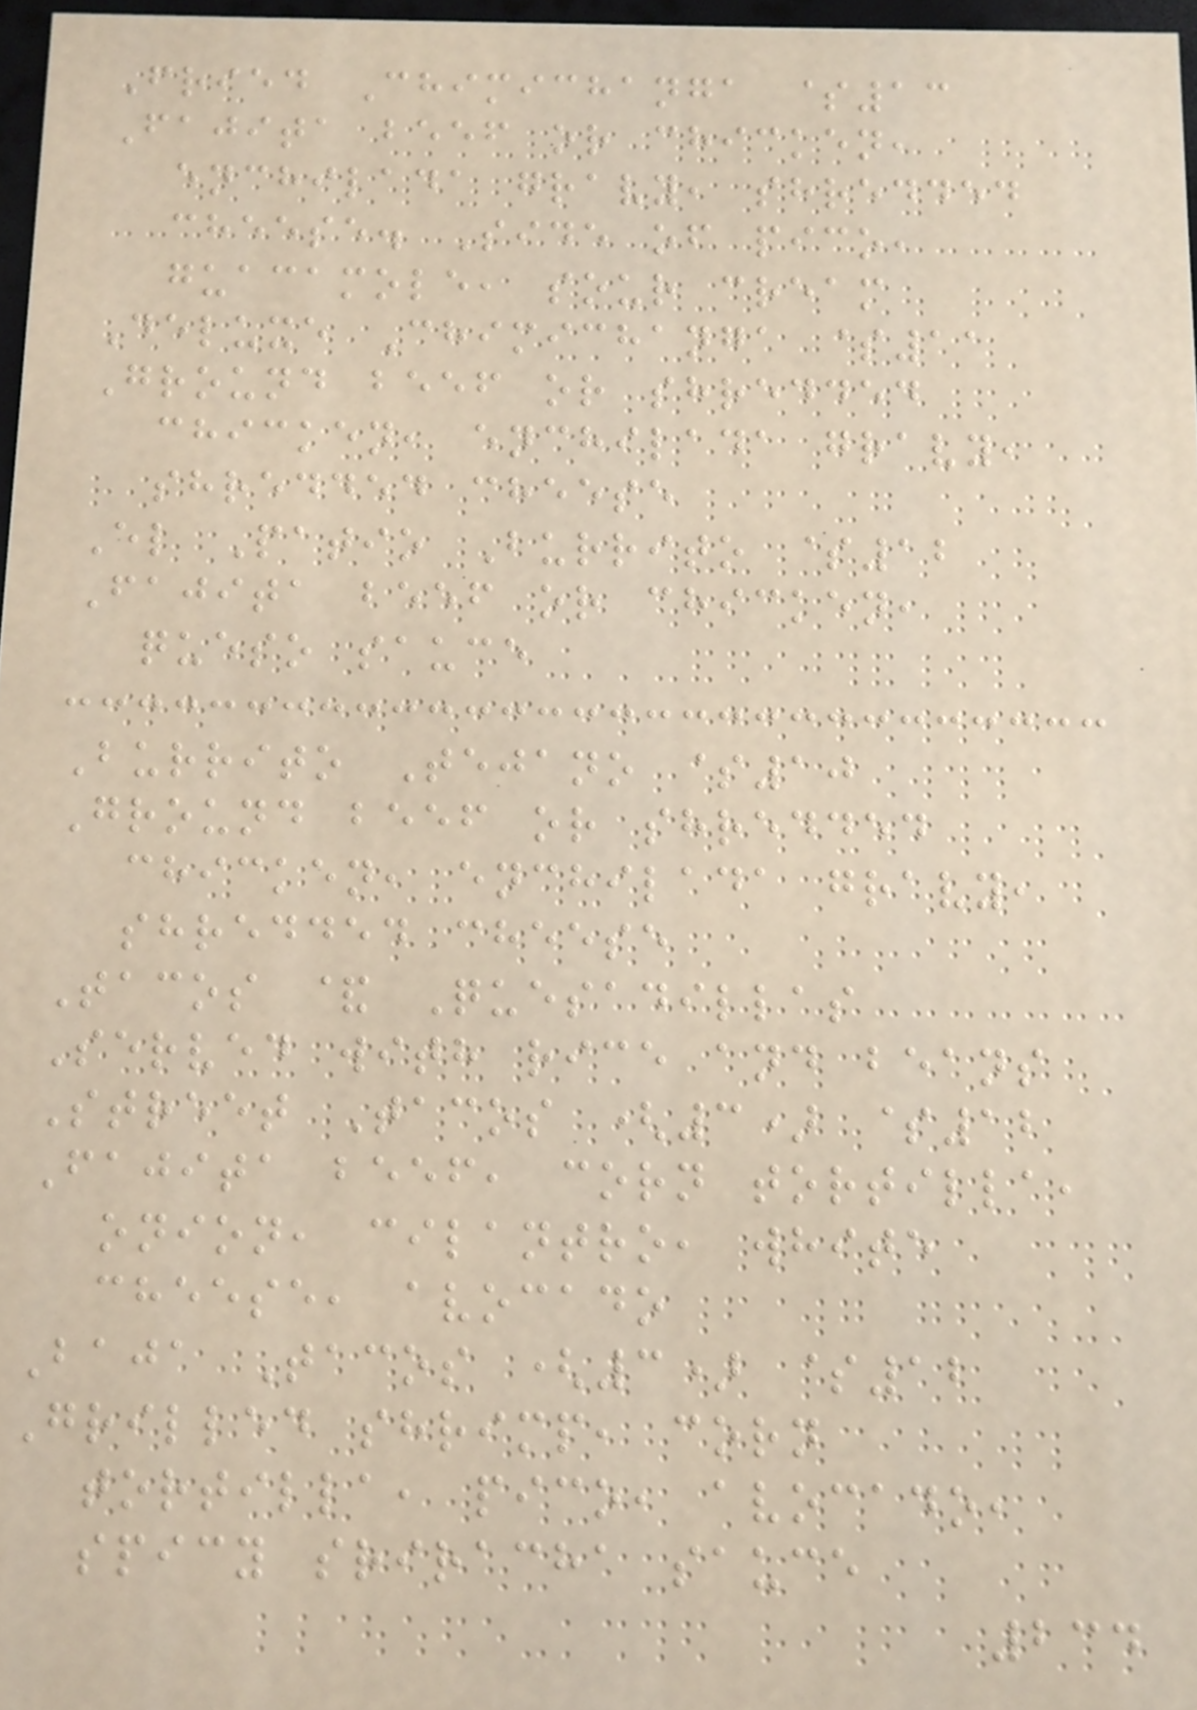Fried Chimichanga $13
Fajita beef or chicken,
enchilada gravy, shredded
cheese. Side of pico,
guacamole, sour cream
Deluxe Chimichanga $11
Ground beef or shredded
chicken, enchilada gravy,
shredded cheese
El Patio Burrito $12
Fajita beef or chicken,
queso sauce
Burrito Tejano $10
Ground beef or shredded
chicken, enchilada gravy,
shredded cheese
Tacos & Quesadillas
Served with rice and beans
Street Tacos (3) $12
Fajita beef, corn tortilla,
onion, cilantro, white
cheese, avocado
Baja Tacos (3) $12
Grilled shrimp, corn
tortilla, pico, avocado,
spicy sriracha sauce
234
